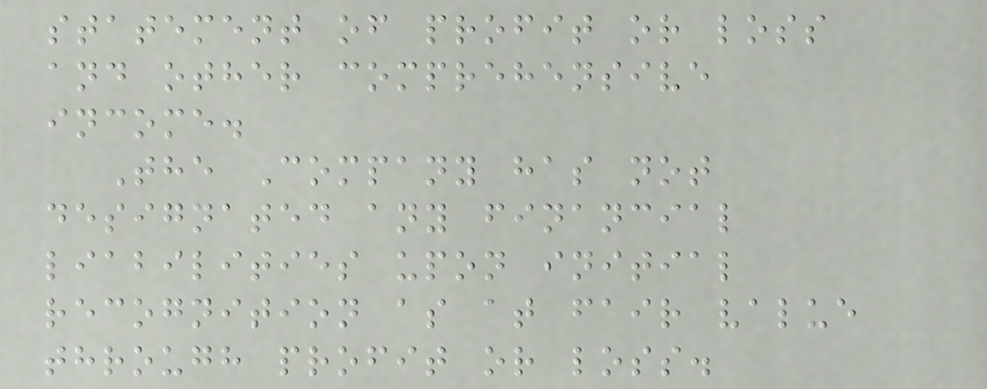statement of profit or loss
and other comprehensive
income.
The Company has not
designated any financial
liabilities upon initial
recognition as at fair value
through profit or loss.
